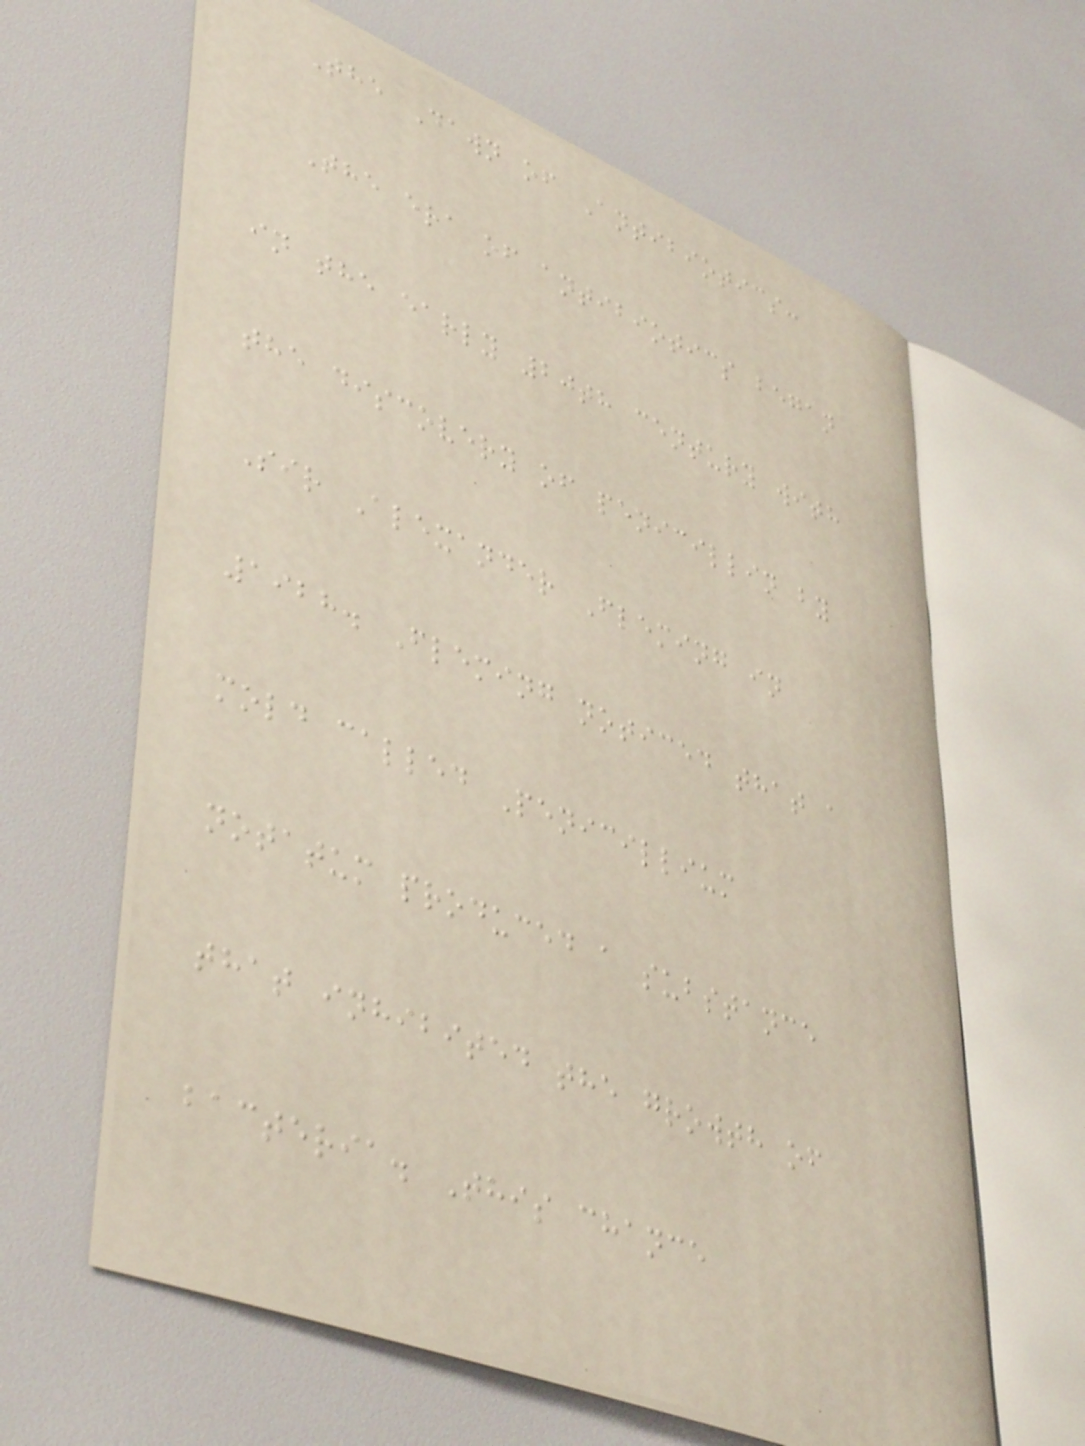The Dawn of Antibiotics:
The era of antibiotics began
in the early 20th century with
the discovery of penicillin by
Sir Alexander Fleming in
1928. Fleming noticed that a
mold called Penicillium
notatum produced a substance
that inhibited the growth of
bacteria. This chance
